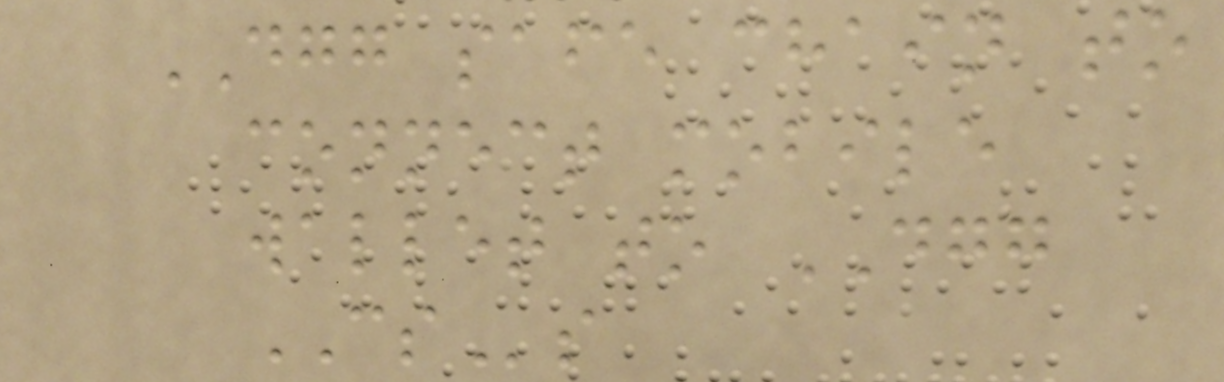DGG safe chain to
connect mobile
wallet to DGG
CSs
